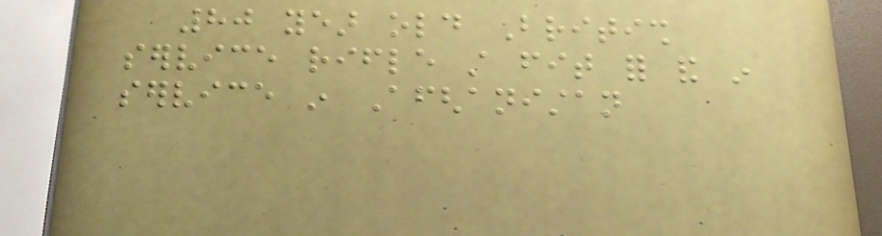80 year old British
service rifle still fit for and in
service in Afghanistan
